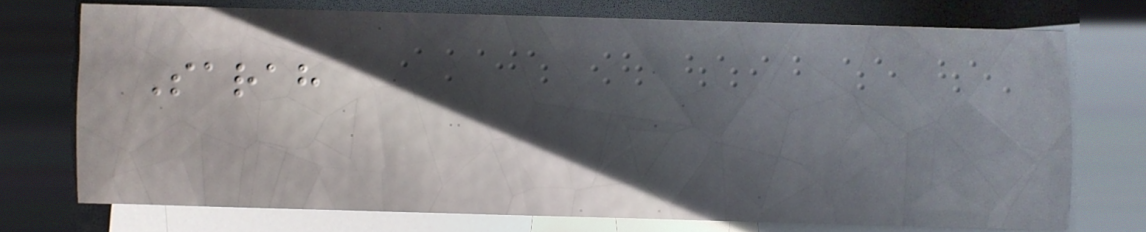Sarah
